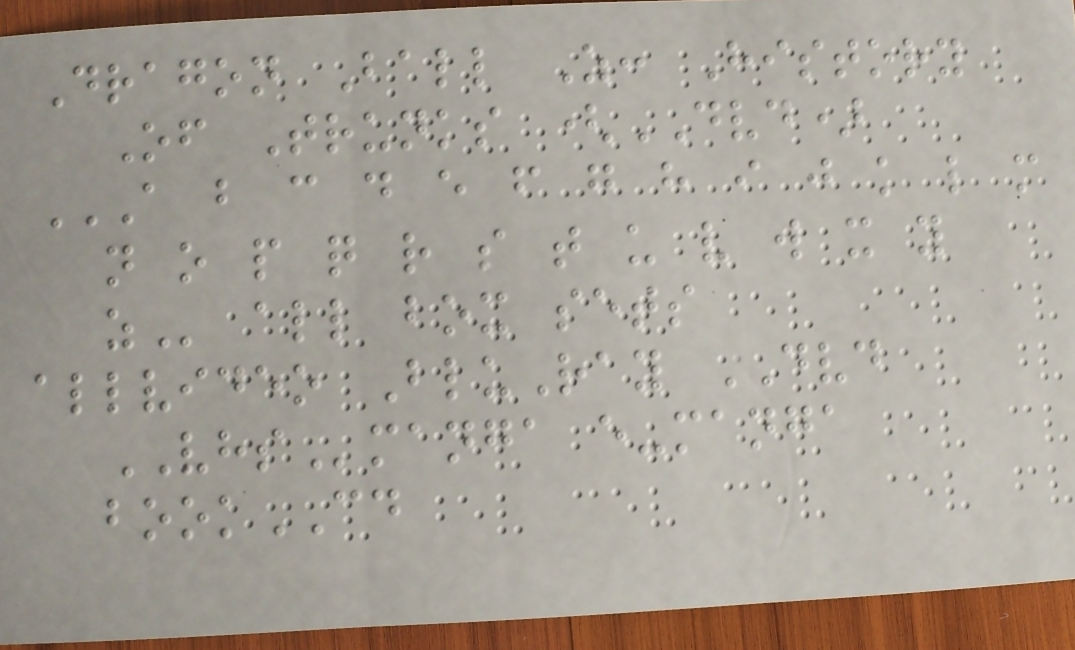Dragon Ball Z: History
Of Trunks (DVD)
A B C D E F G H I J K L M
N O P Q R S T U V W X Y
Z all box sets
allvideo BluRay DVD
VHSmanga e-manga
bookCD
